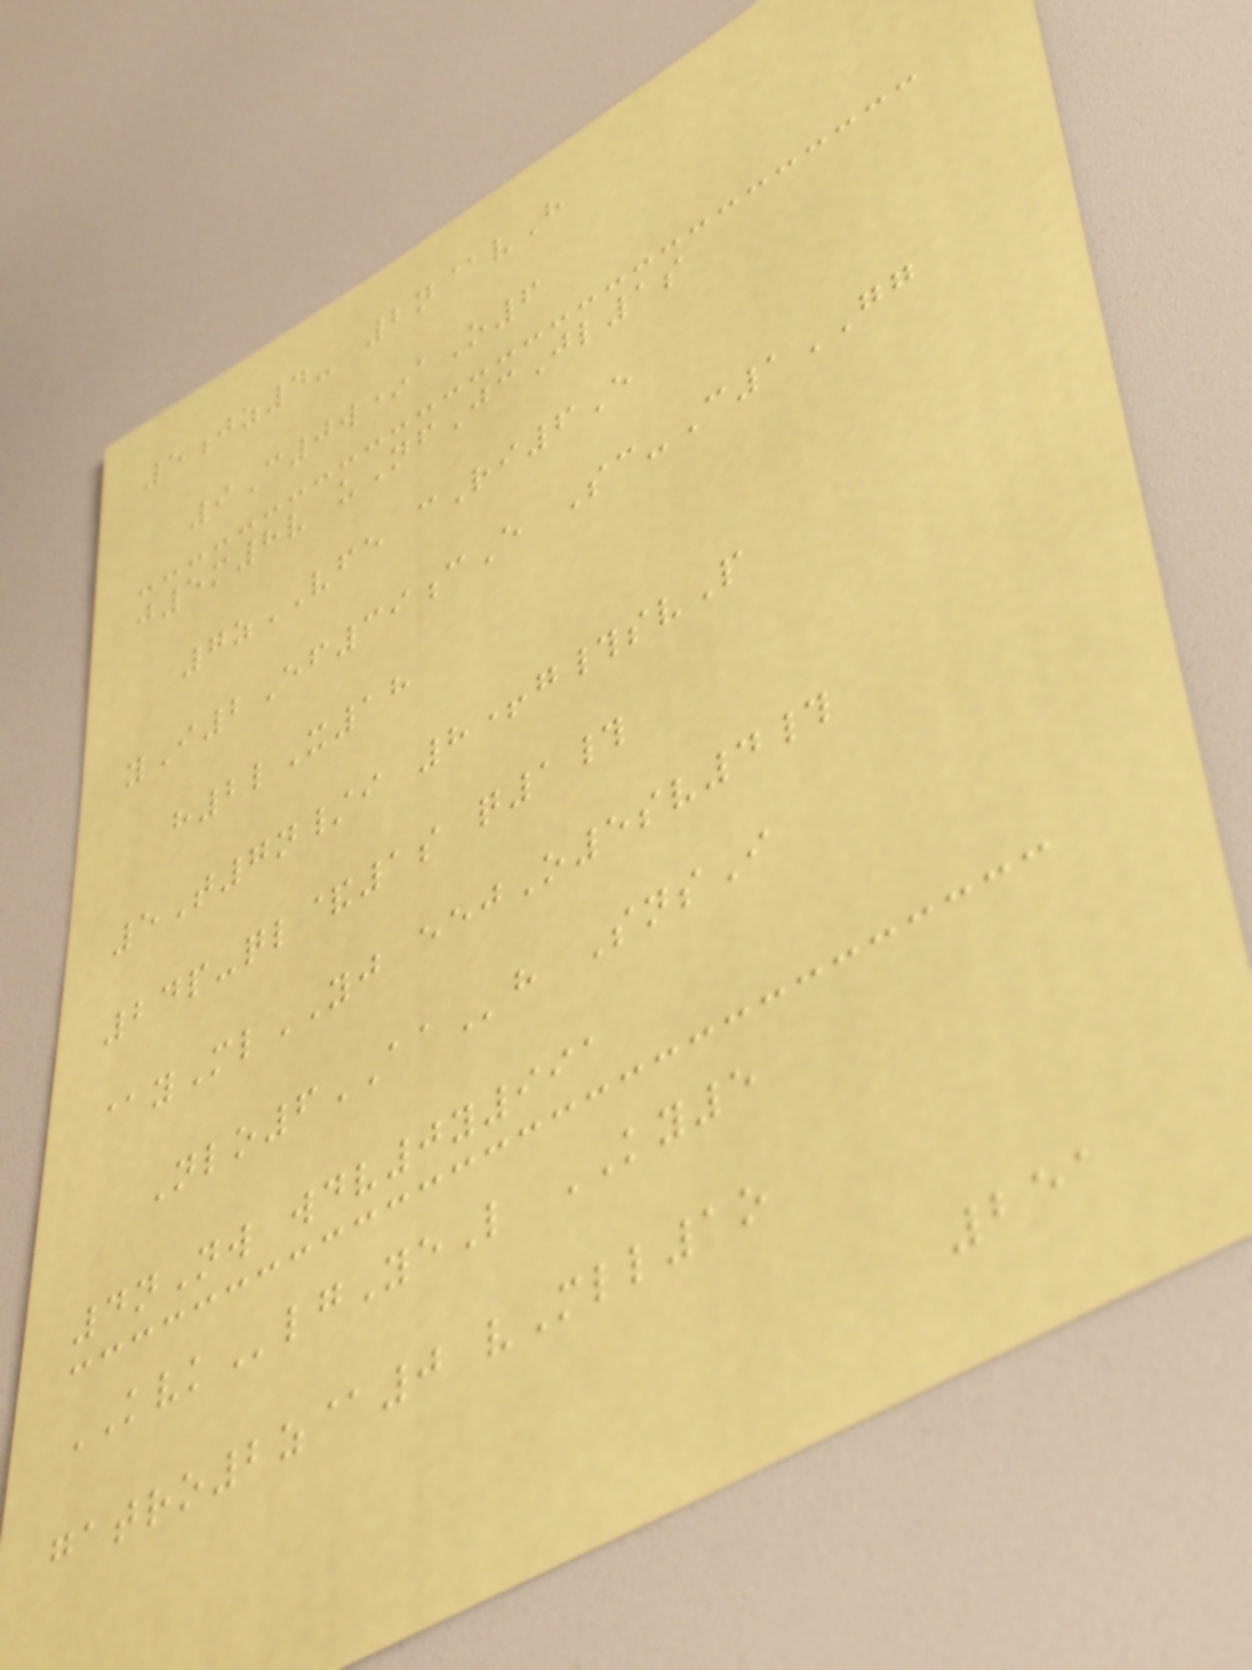5jz4- 2n@vH
9C0w*aO6
j5m8v uNfJcJl1s
7zVFE cRi6E
yI2Ef39cE Sc-C1GG
h2lX18
5T7n/i 8+g#svP
24p-ql&1s q1#
@yMlYJ eejO5sv4#
Nlo6AAh SnsI
4nNw wdv0y991
KVKlgYeL KY5
gatro2z@0 vMll1o
251
